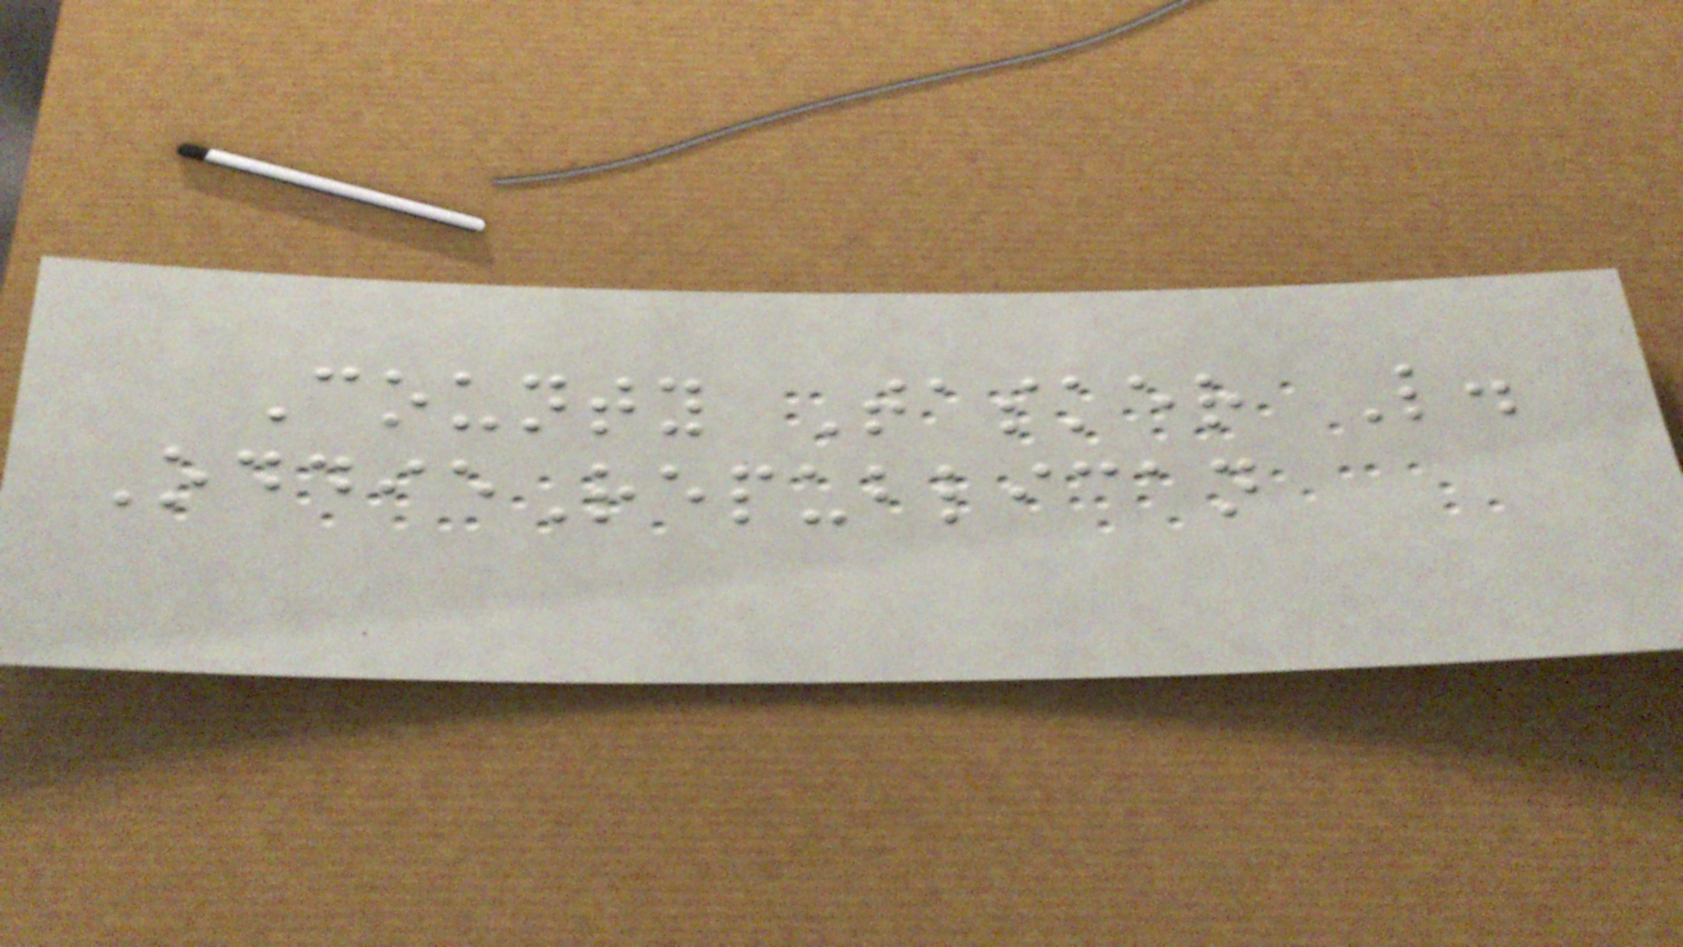County Tasker L.
OddieRepublican
